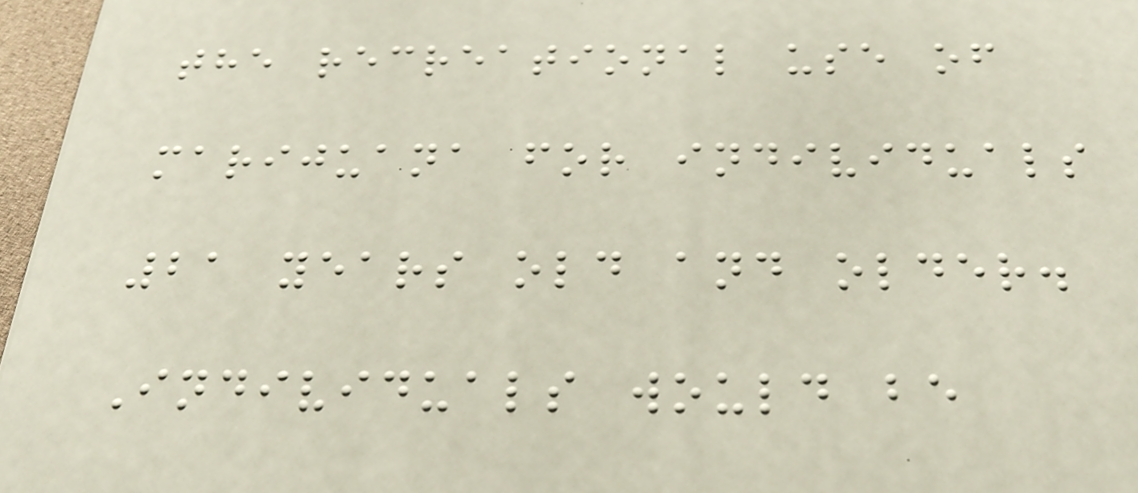the recreational use of
marijuana for individuals
21 years old and older.
Individuals would be
